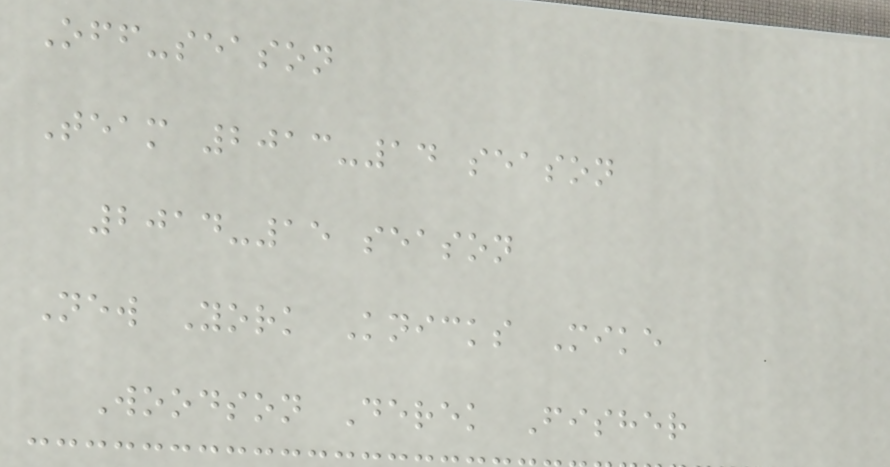Off-season
Team 2013-14 season
2014-15 season
New York Knicks Mike
Woodson Derek Fisher
